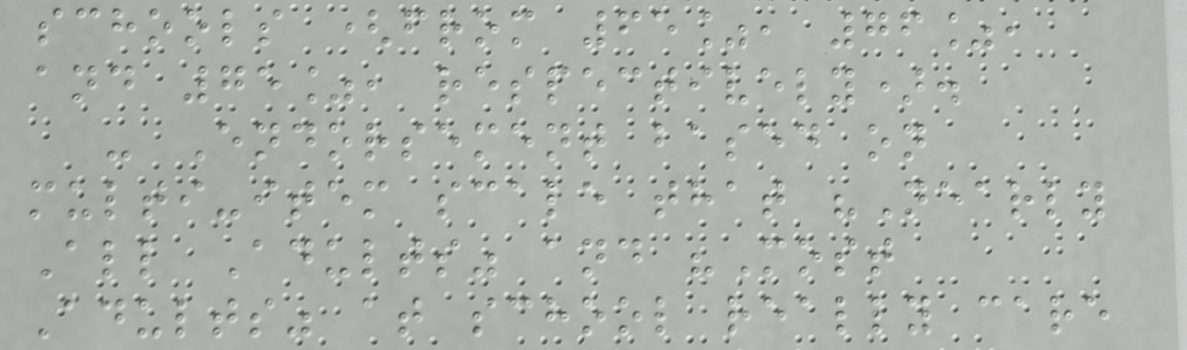schools (from 65%, 76%,
and 75%, respectively).
- Endorsement based on
multi-item scale that "Nearly
All Adults" and "Most
Adults" at school really care
